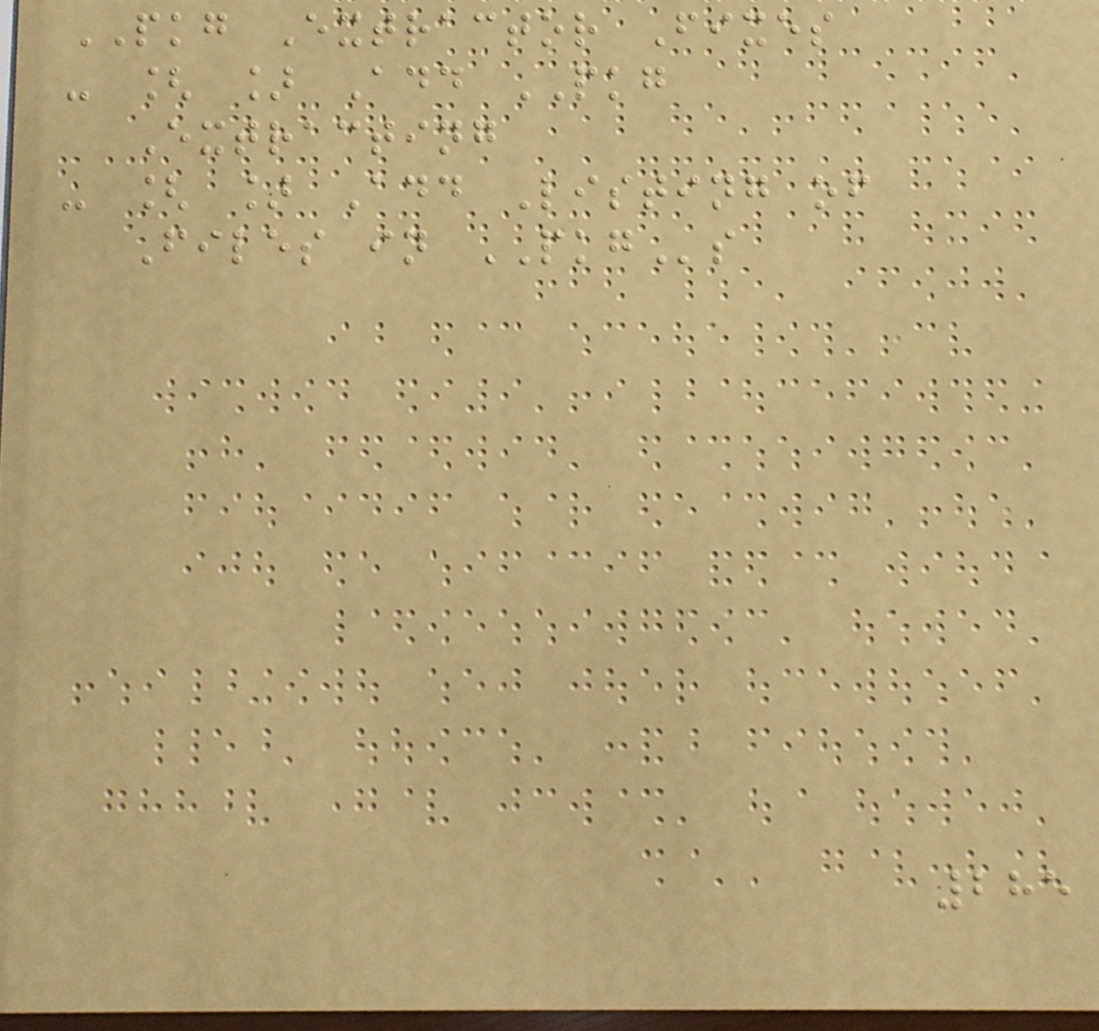PKG Extractor Fixes
- [ ] Add PKG
Extracting
- [ ] Add Listing of
Files in PKGs
285
